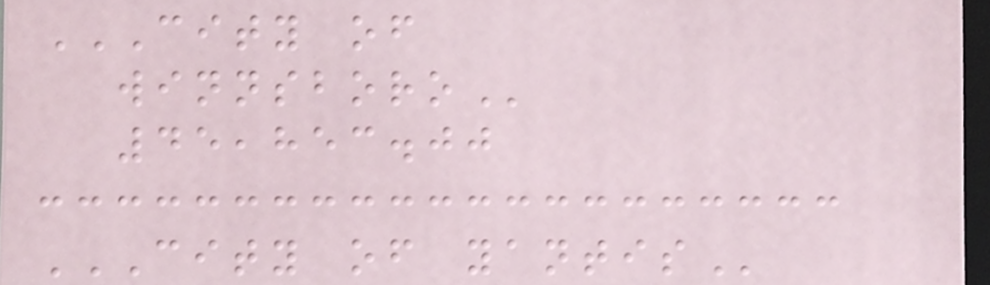CITY OF
WINNSBORO
45,853.00
CITY OF YANTIS
